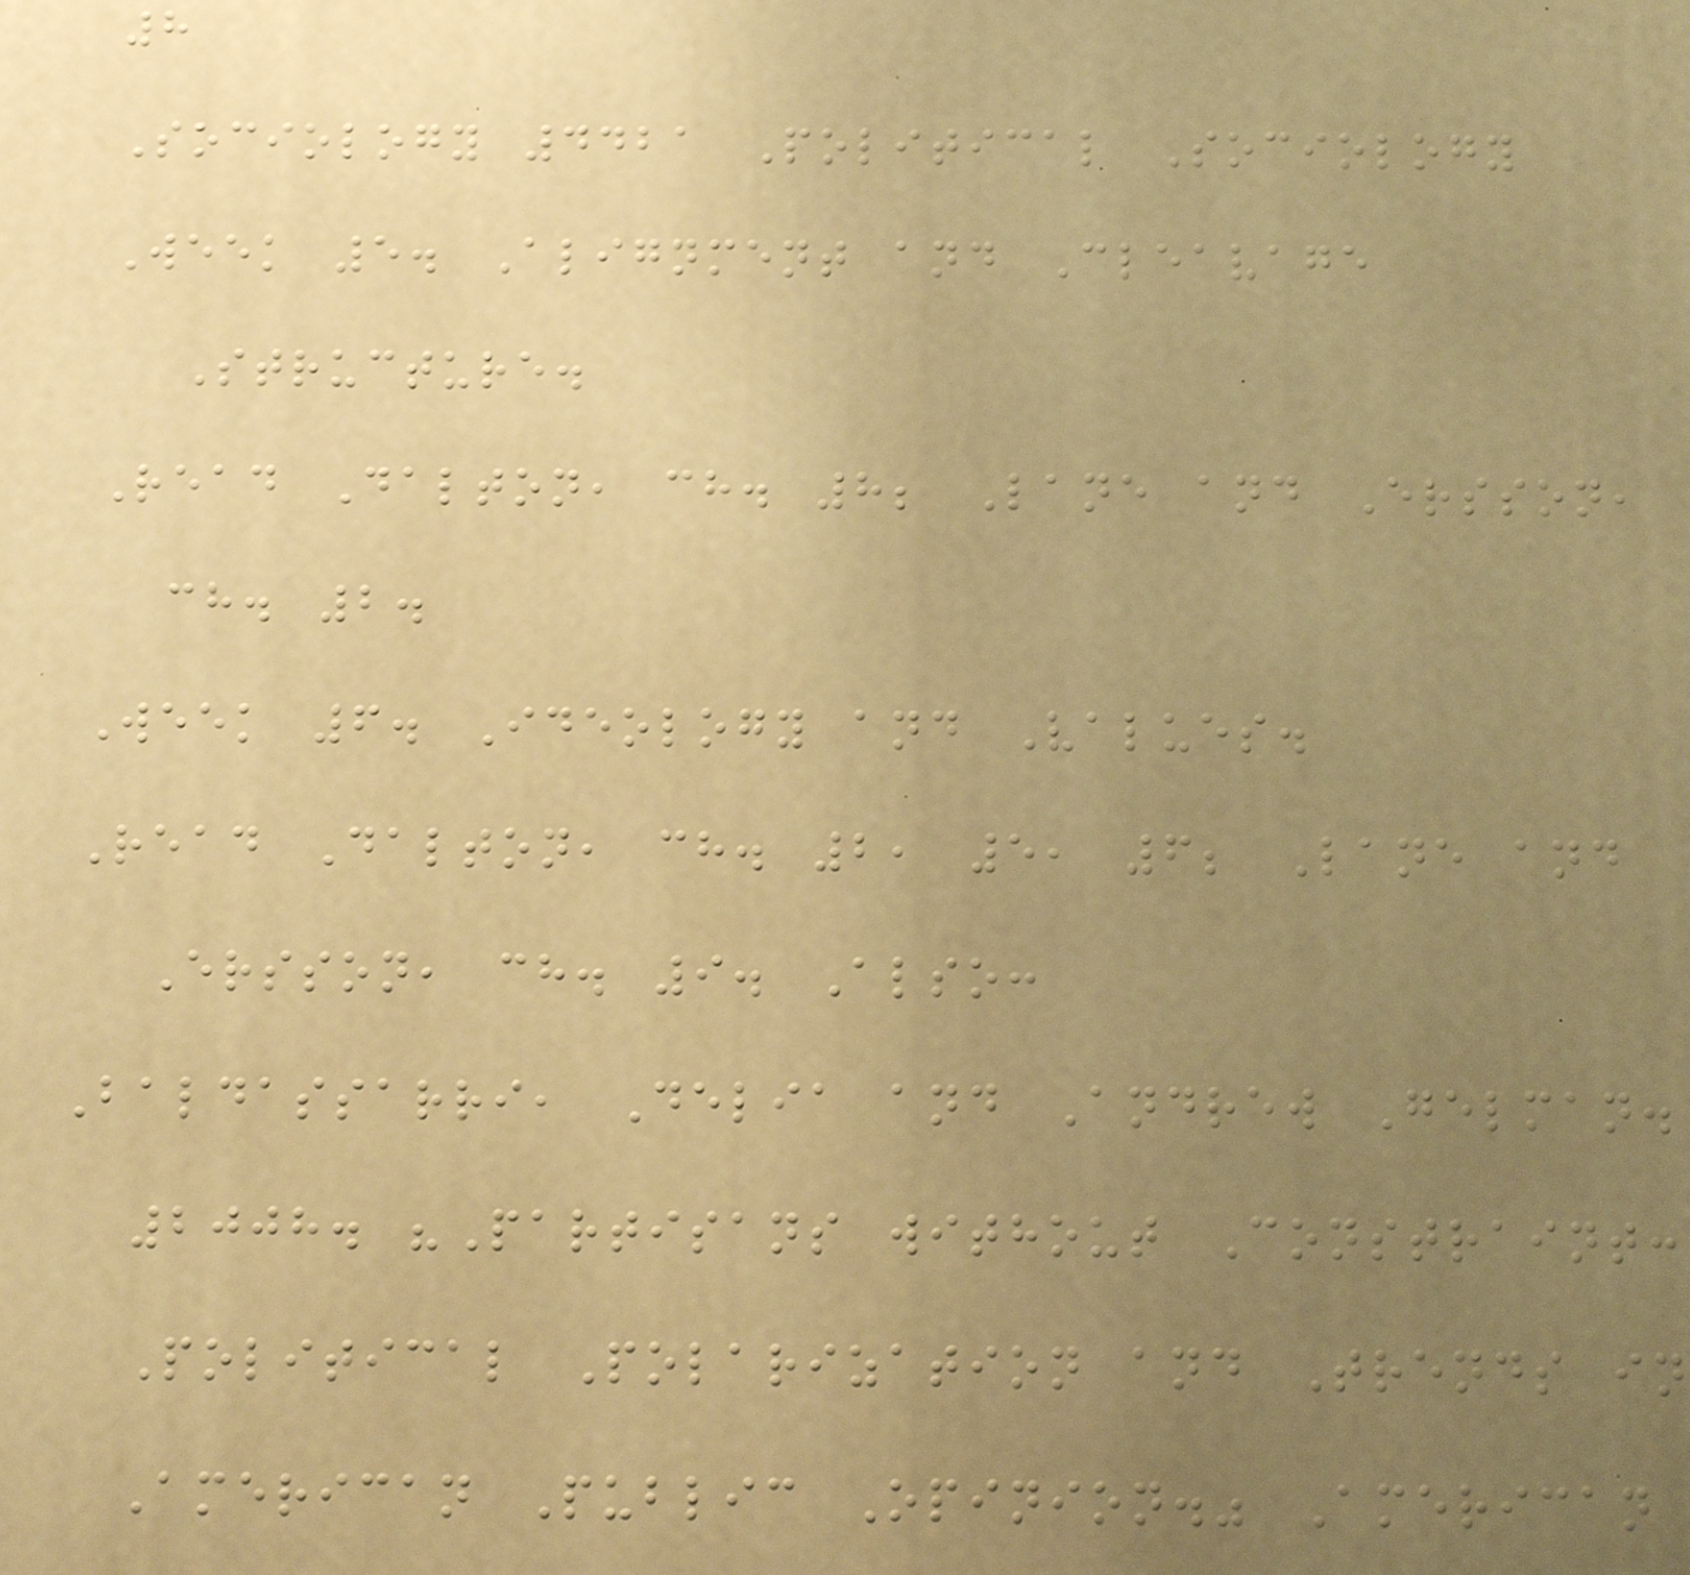8
Sociology 4421 Political Sociology
Week 5. Alignment and Cleavage
Structure.
Read Dalton, ch. 8; Lane and Ersson,
ch. 2.
Week 6. Ideology and Values.
Read Dalton, ch. 2, 5, 6; Lane and
Ersson, ch. 9. Also:
Baldassarri, Delia and Andrew Gelman.
2008. "Partisans without Constraint:
Political Polarization and Trends in
American Public Opinion." American
